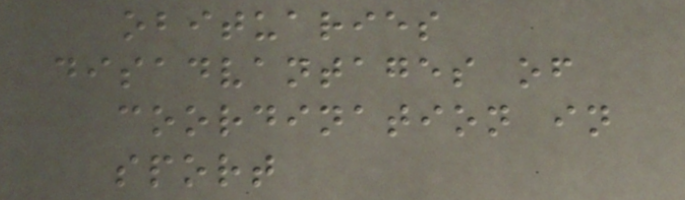obituaries
disadvantages of
coordination in
sport
